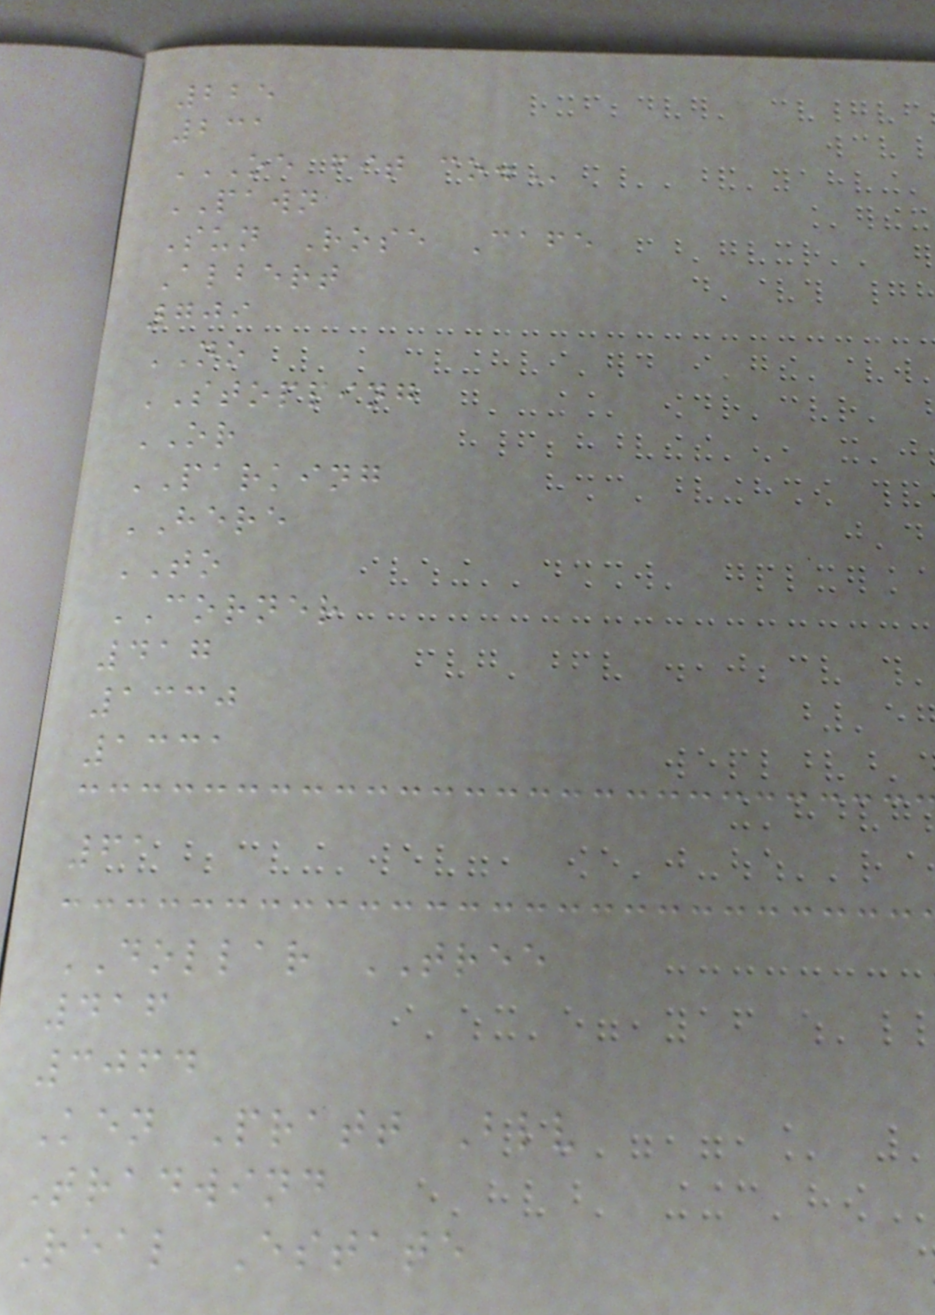225
231
OE FIT CO.
PAWN
Sun Rose Cafe
Albert
709
NO
STOPPING
OR
PARKING
HERE
TO
CORNER
417
1330
1331
61
DOLLAR TREE
416
3064
Ken Pratt Blv
Tradwind
Real Estate
